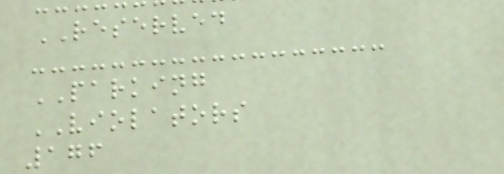RESERVED
PARKING
VIOLATORS
176
